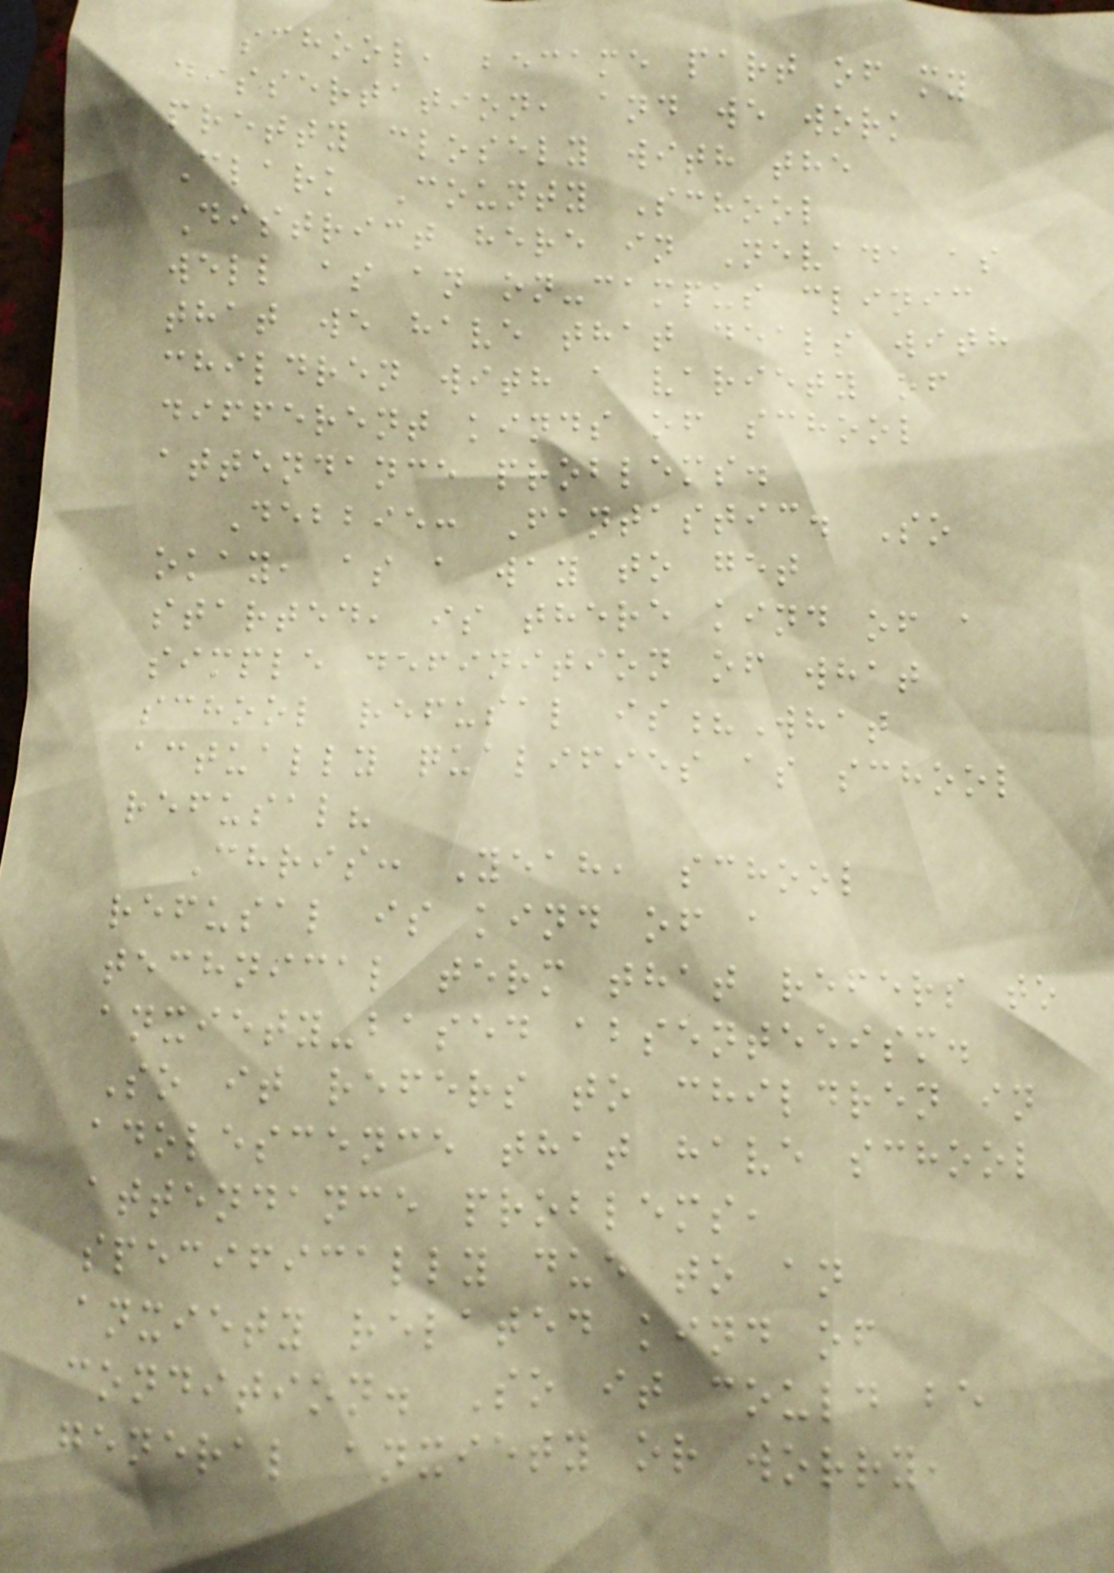school, became part of my
dissertation, and we work
pretty closely with the
Clark County School
District here in Nevada as
well as an on-campus clinic
that we have that deals with
children with a variety of
different kinds of school
attendance problems.
Debbie: Fantastic. So
okay, as a way to get
started, is there kind of a
simple definition of what
school refusal is?What
actually qualifies as school
refusal?
Chris: Yeah, school
refusal is kind of a
technical term that refers to
anxiety-based absenteeism.
So it refers to children in
adolescence that have school
attendance problems,
specifically due to an
anxiety related kind of
condition. So it could be
general anxiety or worry,
